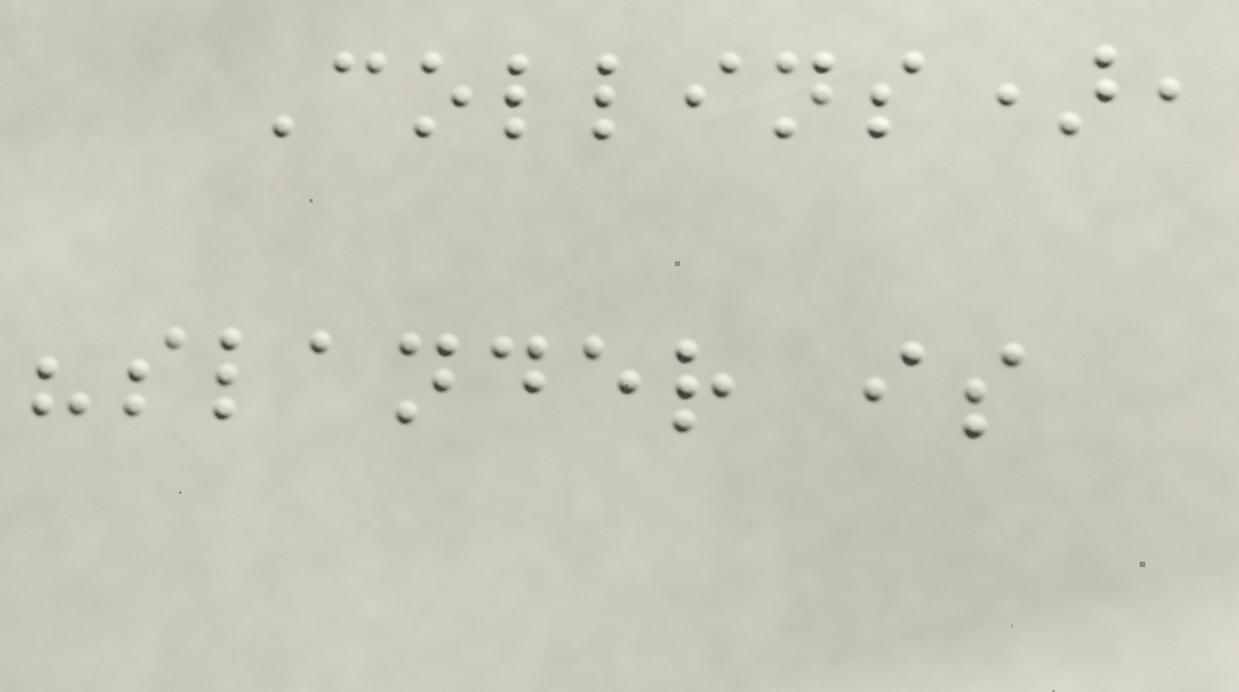Collins),
"slander is
